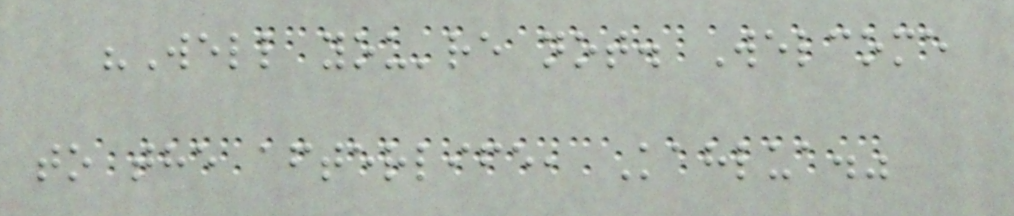"Well you're not. Welcome
to the afterlife, Kahlua."
